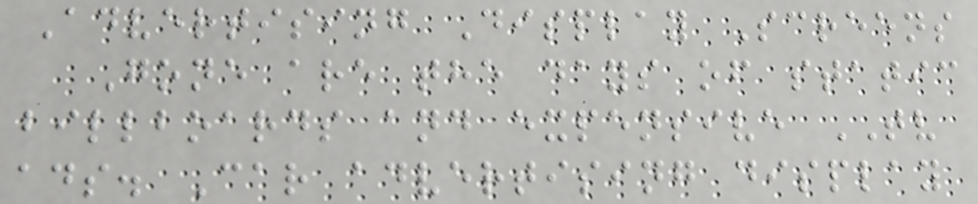Advertising Display Screens
Gone are the days of static
billboards and expensive TV
ads. Car advertising display
